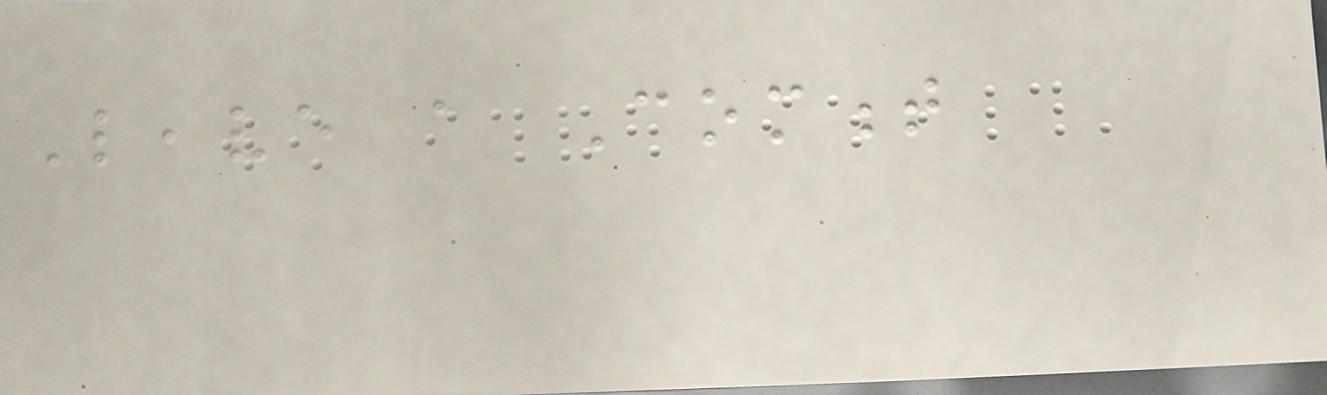Leave a Comment
